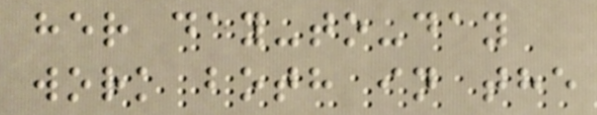her day-to-day
work both in the
